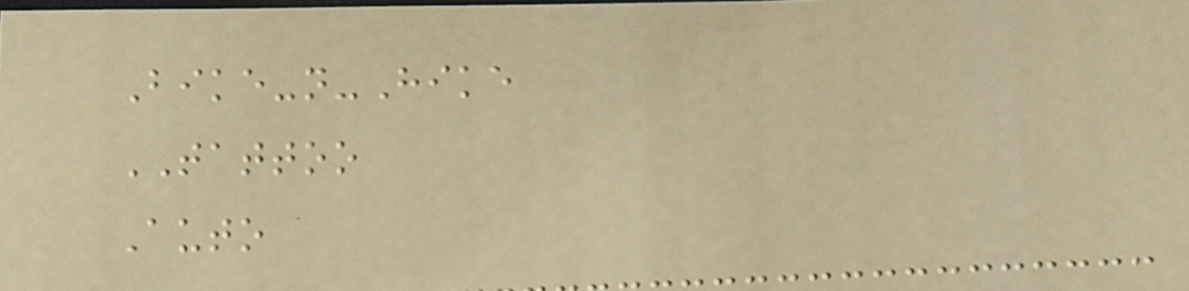Bike-n-Hike
TATTOO
Auto
